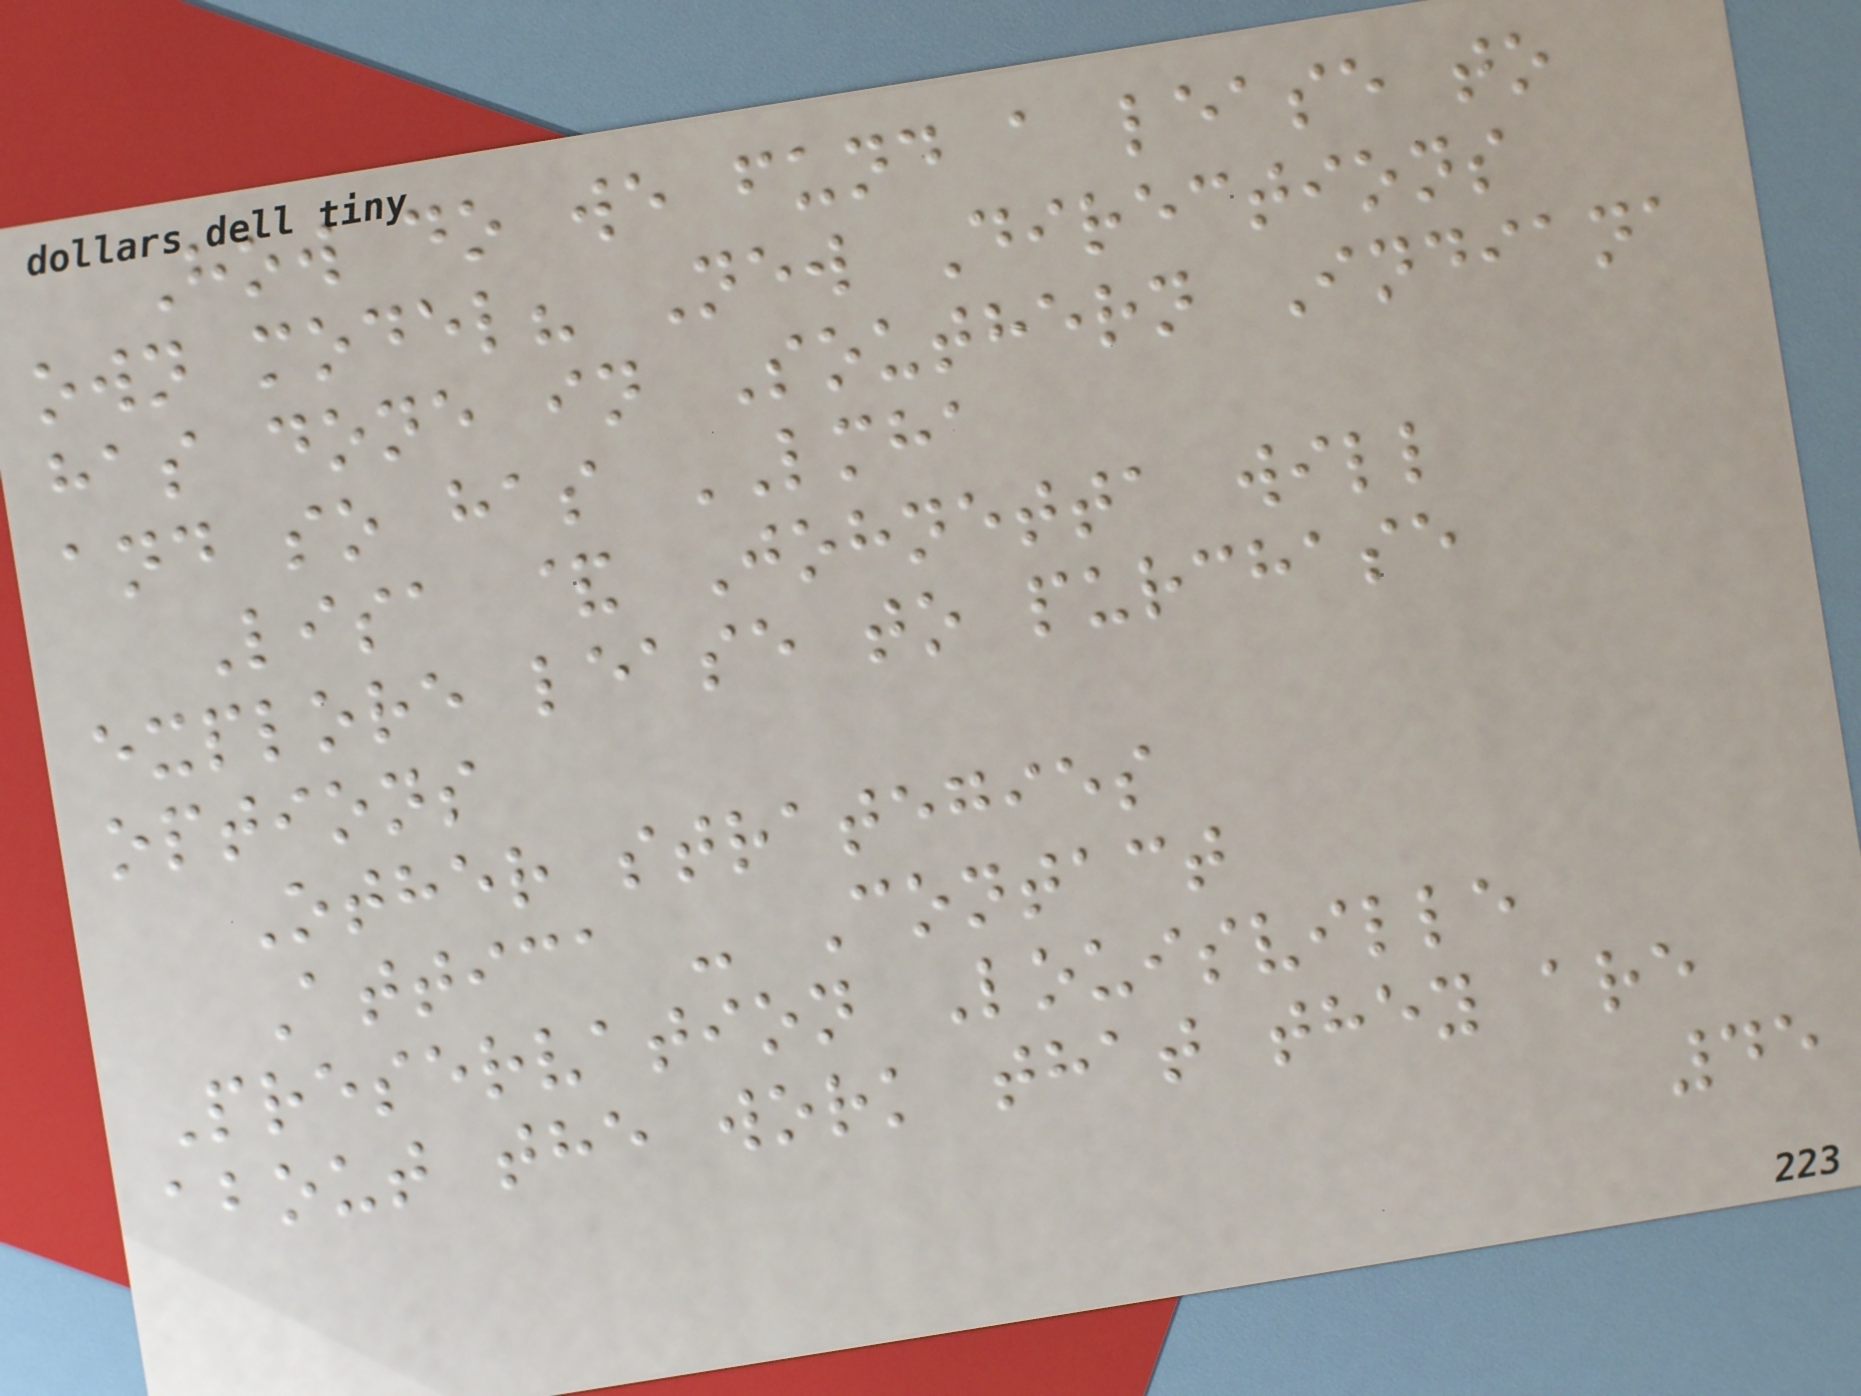How do we fund a lease to
own model? New Directions
has done in Southern Indiana
and so has LMHA
Lisa & Johnetta will
explore lease to purchase
options
Other strategies
Attica - Contact
Preservation Louisville
about the work that they are
45
